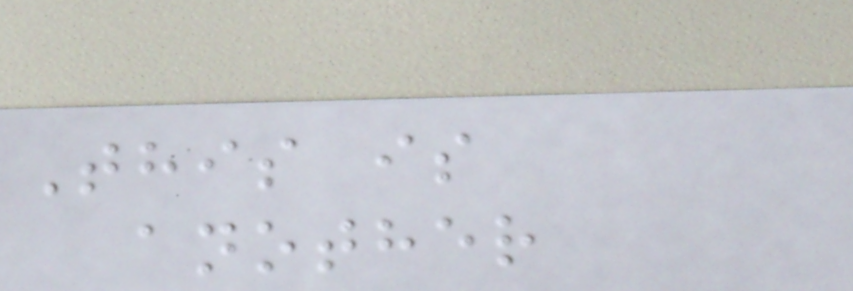This is
another
